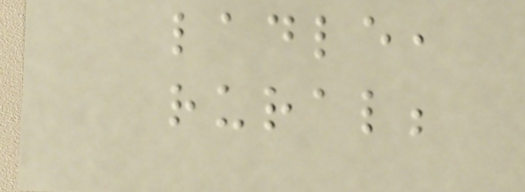ladle,
rural;
